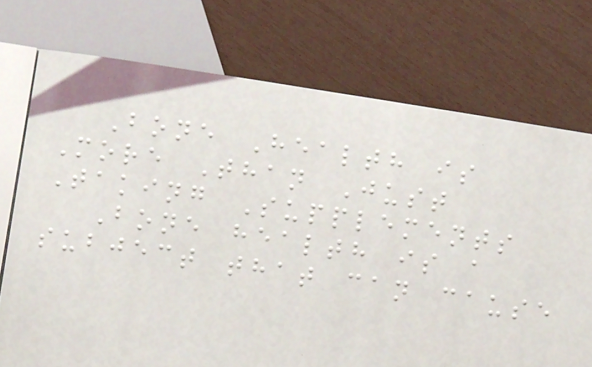Bone Health is
More Than Just
Taking Supplements
Bone health is a
subject that can cause
